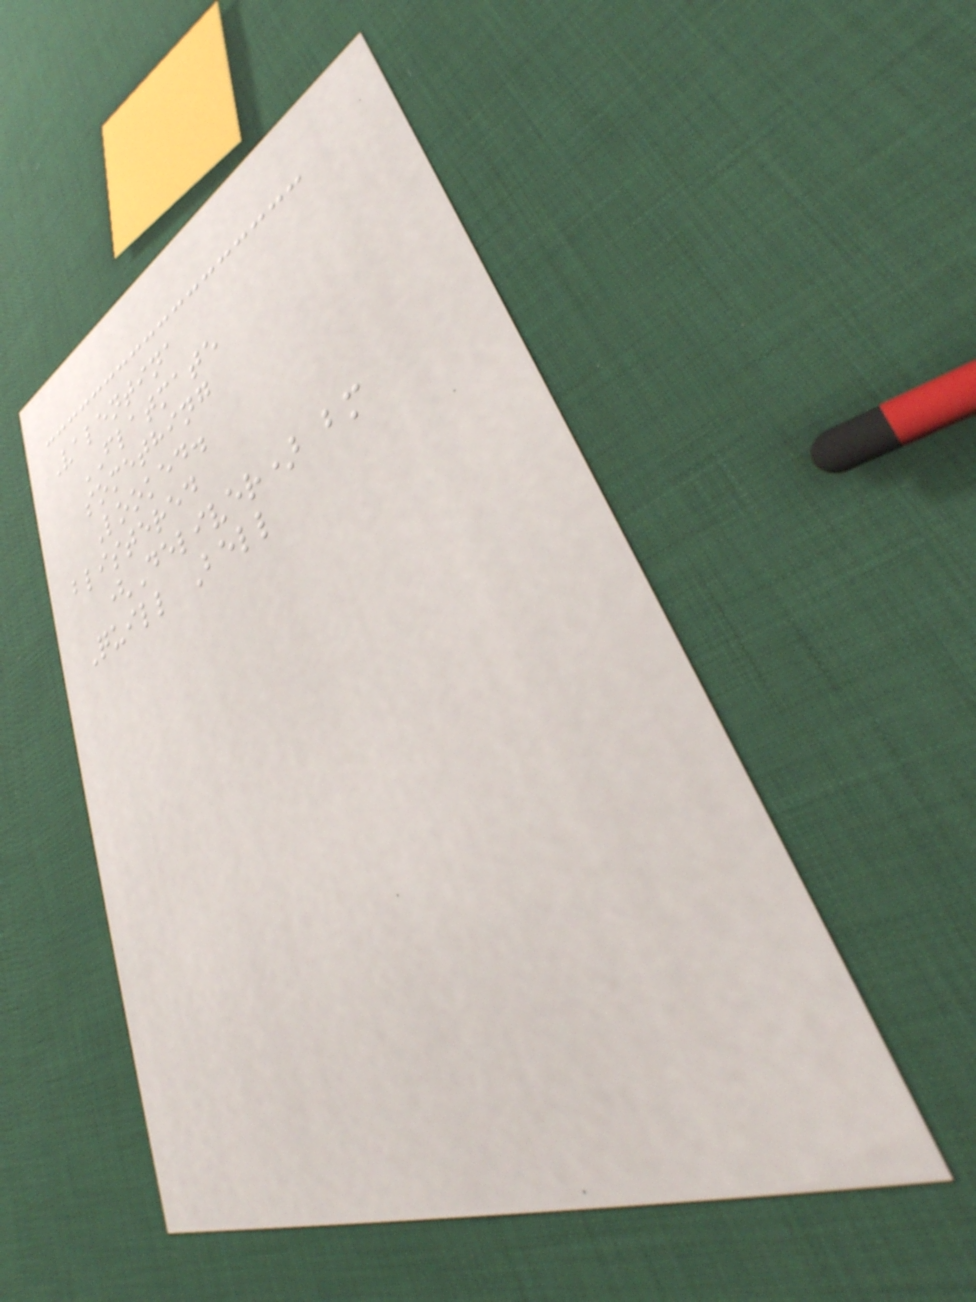Valentina
FLATMATE
something
Looked.
blistered
(Deliver) bm
Quill Bell
